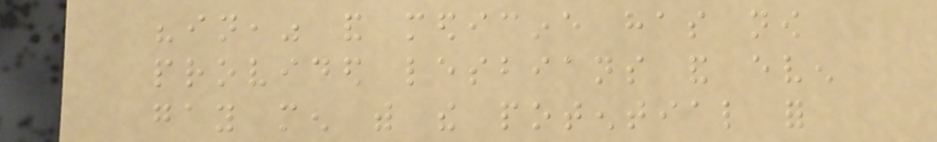"in," and medicine has now
provided lesbians and even
gay men with the potential for
